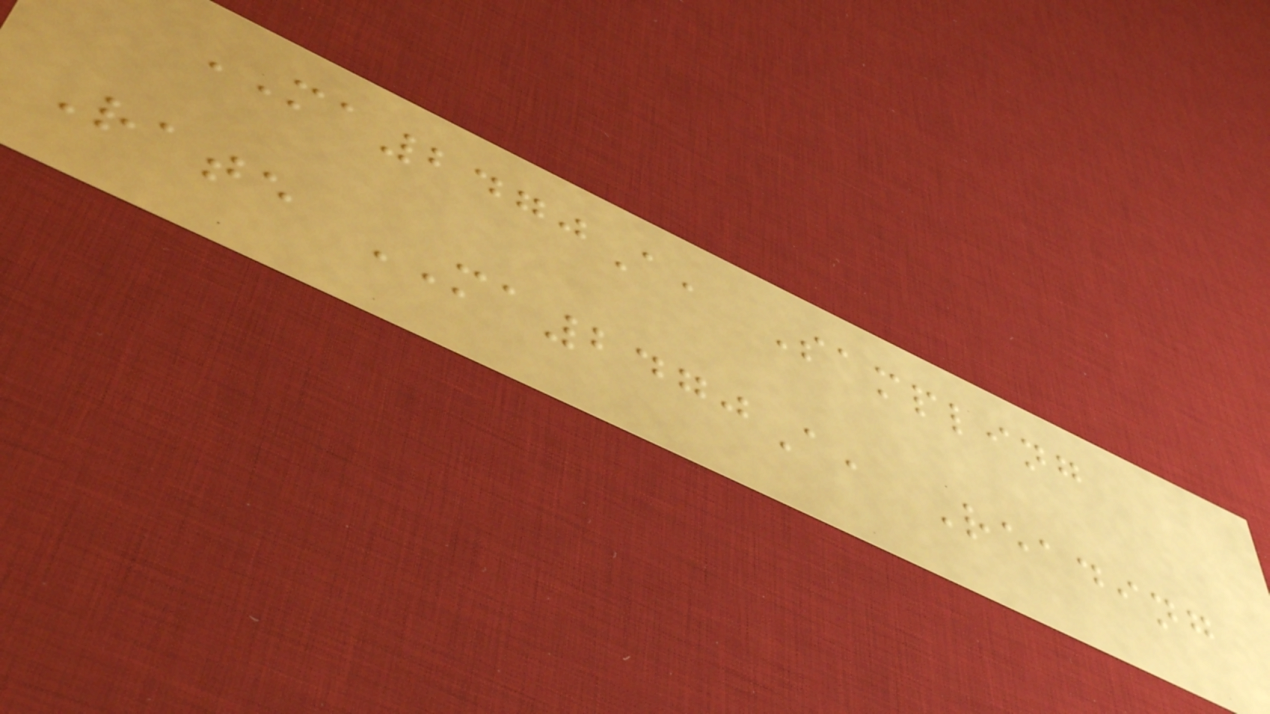MA2470A, Sampling
Rate MA2470A, Reading
